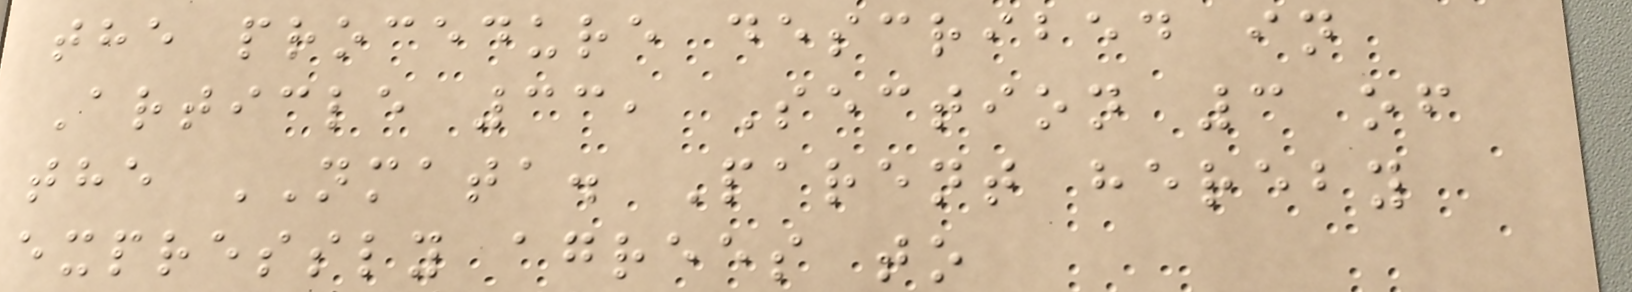the procedure described in
Article 33, Section 3 of
the NMATA. Parent hereby
expressly agrees to
